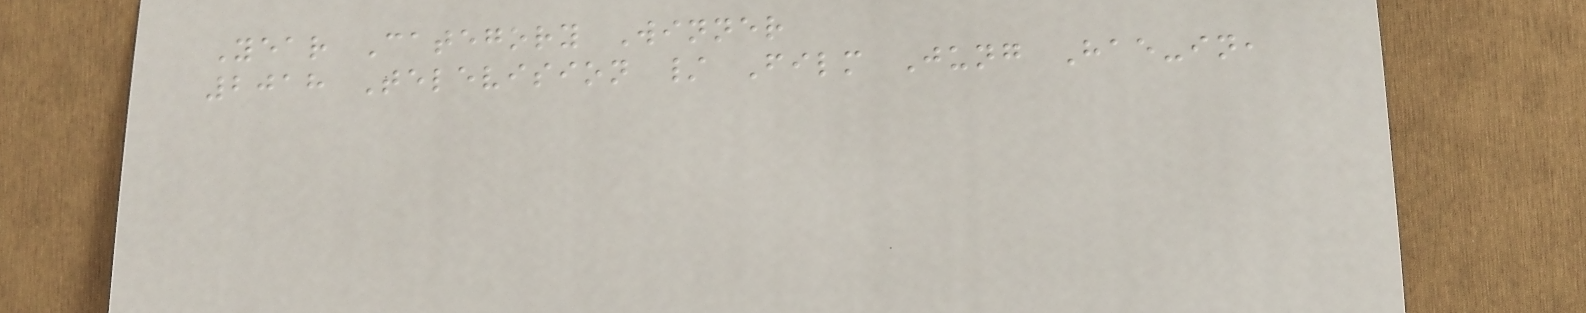Year Category Winner
2018 Television / Film Jung Hae-in,
